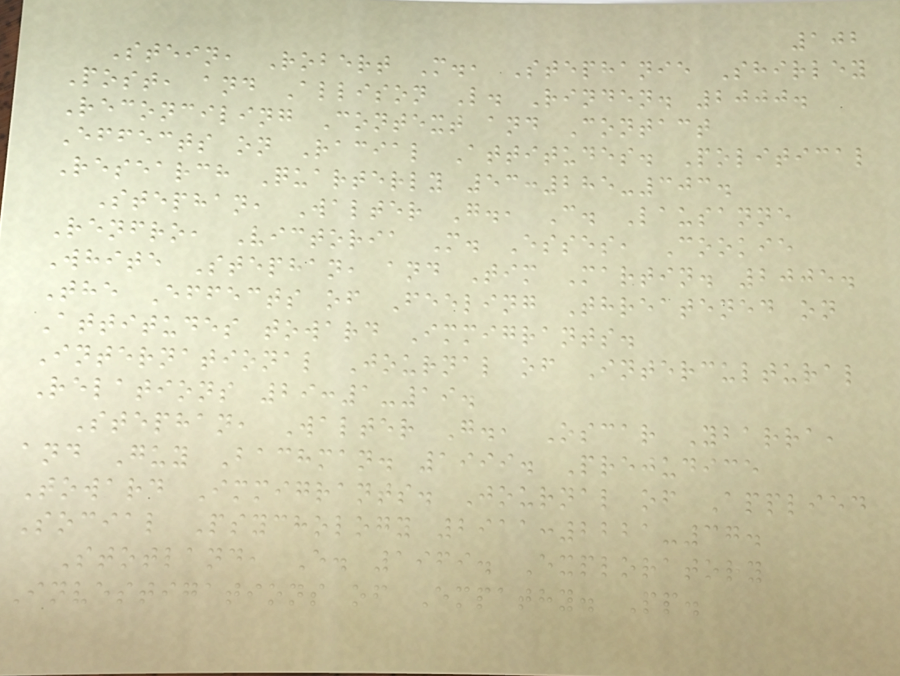102
Stein, Robert M., Stephanie Shirley
Post, and Allison L. Rinden. 2000.
Reconciling Context and Contact
Effects on Racial Attitudes. Political
Research Quarterly 53:285-303.
Stephan, Walter G., C. Lausanne
Renfro, Victoria M. Esses, Cookie
White Stephan, and Tim Martin. 2005.
The Effects of Feeling Threatened on
Attitudes toward Immigrants.
International Journal of Intercultural
Relations 29:1-19.
Stephan, Walter G., Oscar Ybarra,
and Guy Bachman. 1999. Prejudice
Toward Immigrants. Journal of Applied
Social Psychology 2911:2221-37.
Stotland, E. 1969. Exploratory
Investigations of Empathy. Pp.
